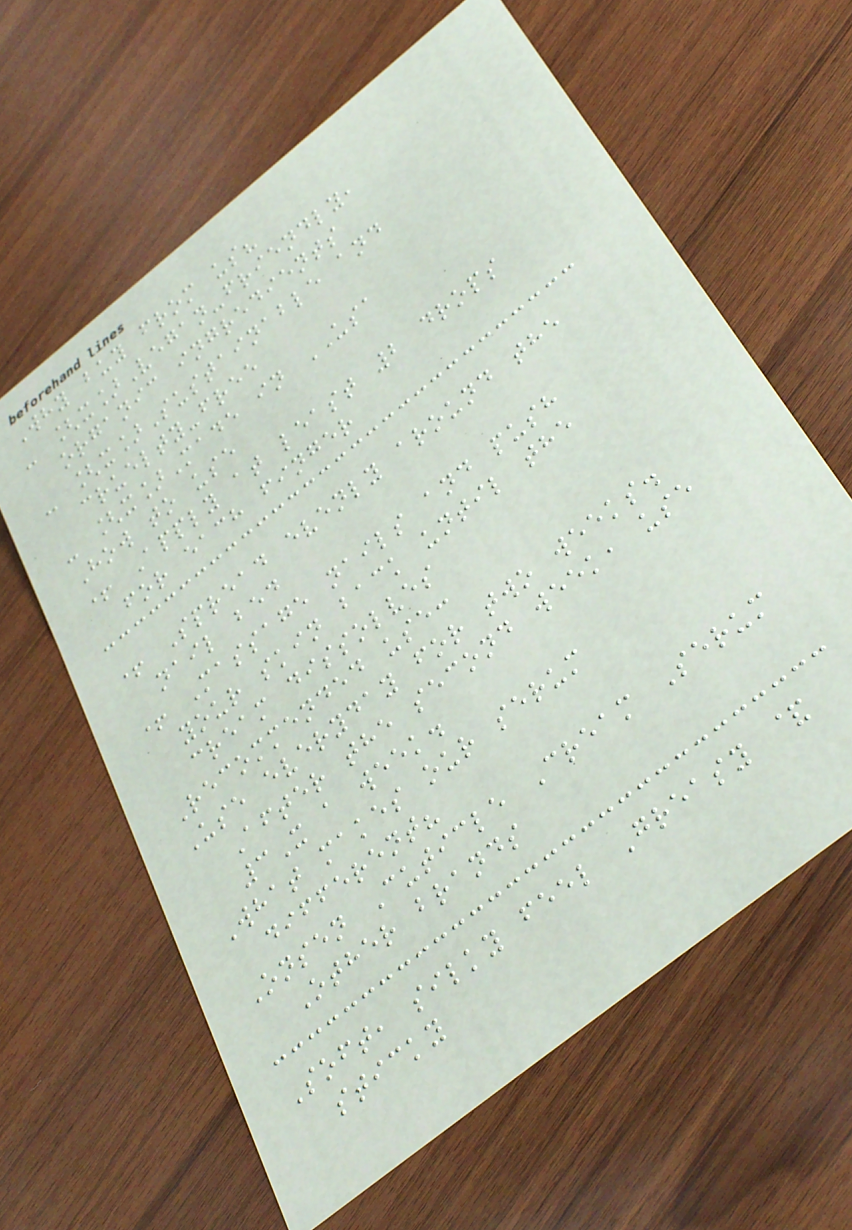Why buy from us?
- [x]Vegan-friendly,
organic ingredients
- [x]Sustainable and
cruelty-free
- [x]Made in USA
How to use
+ Apply at least 2 drops
for each finger
+ Spread evenly around the
nail bed
+ Massage nails and push
your skin back until the
cream dissolves
Recommended use:
Use everyday for two weeks.
After the second week, use
3X a week.
What makes our serum
different?
Onsen Cuticle Cream Serum
Other brands
Soft, silky feel Greasy &
sticky
